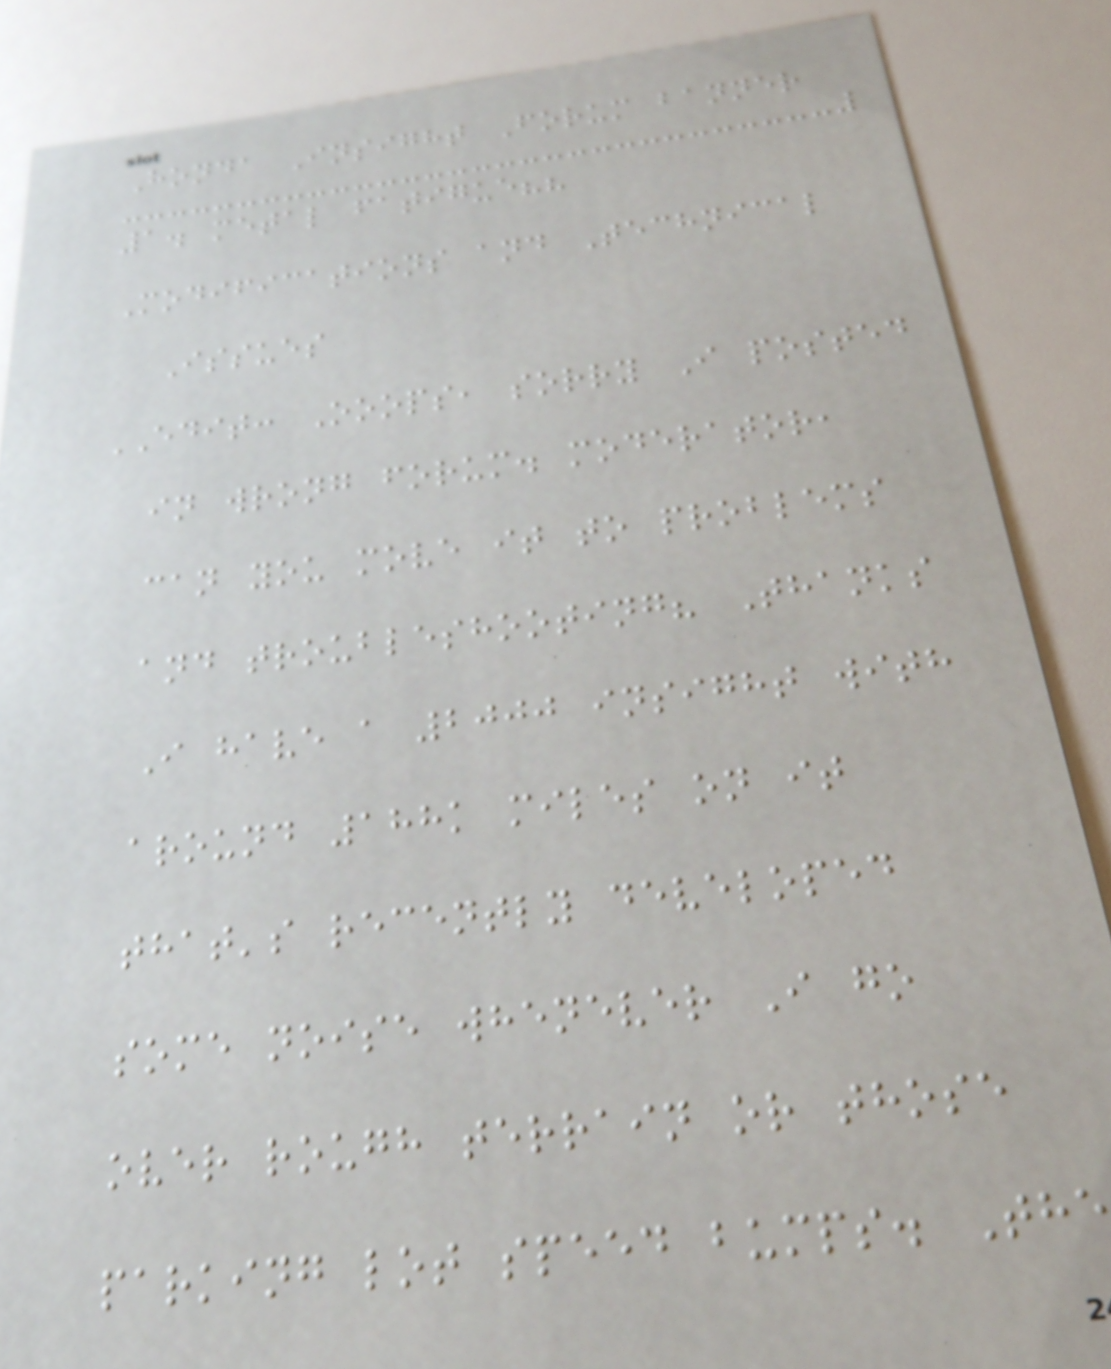Honda Insight Forum banner
1. metal fatigue??
Modifications and Technical
Issues
EDIT: Ooops, sorry I posted
in wrong forum. moderator,
can you move it to problems
and troubleshooting? Thanks
I have a 2000 insight with
around 188k miles on it
that's recently developed
some noise whenever I go
over rough terrain or those
parking lot speed bumps. The
